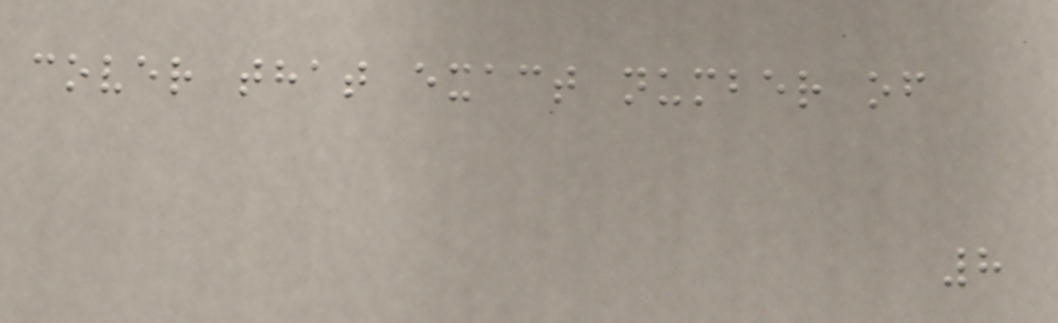cover that exact number of
8
